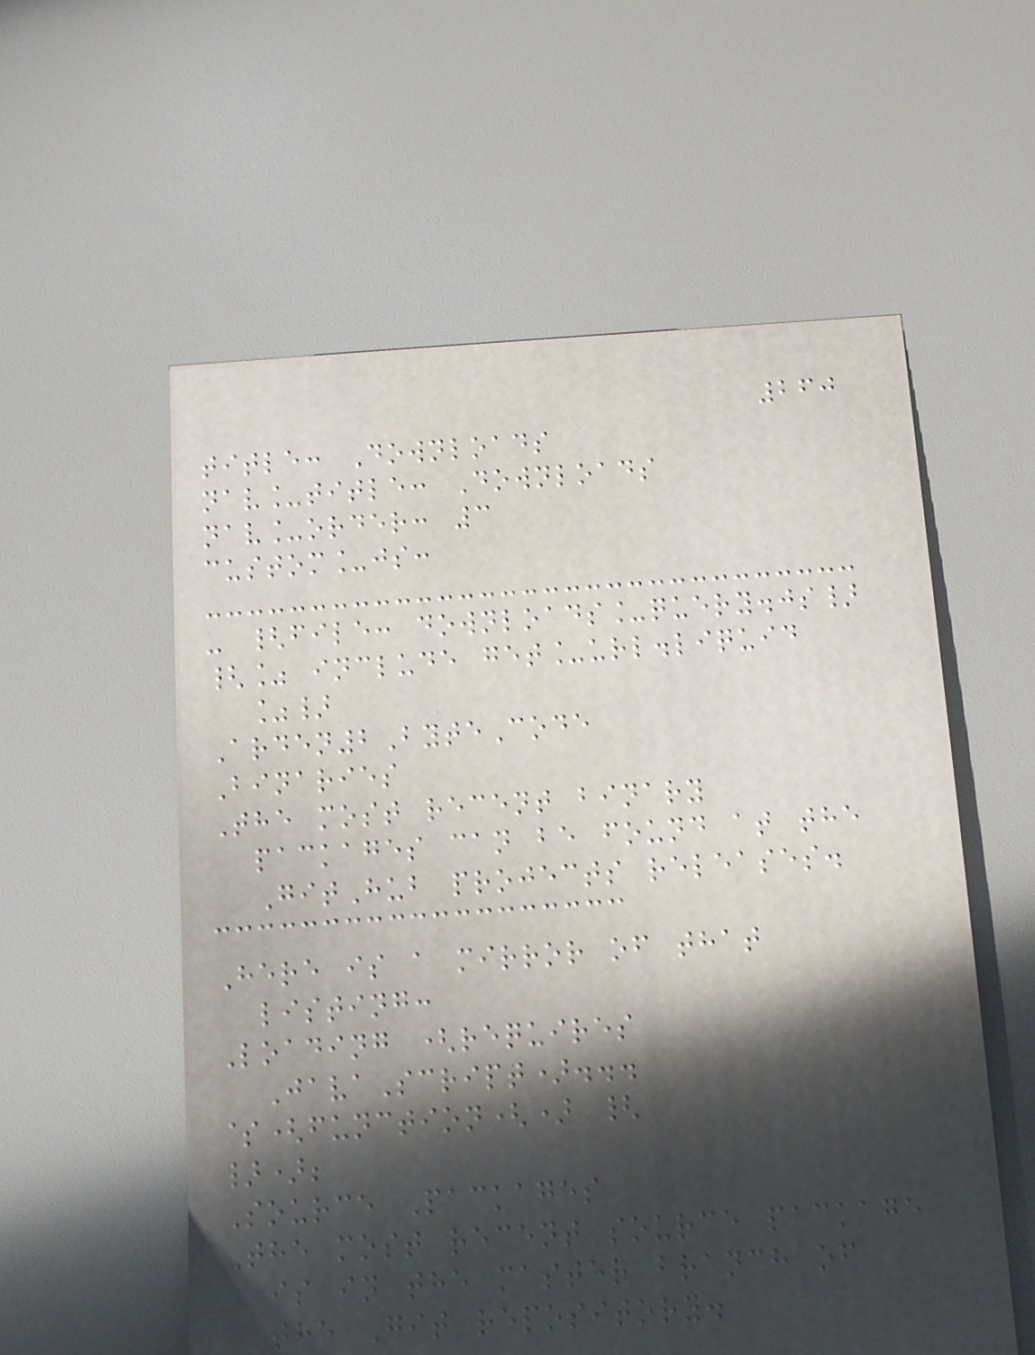260
title: Downloads
nav_title: Downloads
nav_order: 3
custom_js:
- {file: downloads_query.js}
{% include get_url.liquid
%}
Arden2ByteCode
Binaries
The most recent binary
packages can be found at the
GitHub projects releases.
Here is a mirror of that
listing:
Loading (requires
JavaScript)...
$(function() {
});
Source Packages
The most recent source package
is in the master branch of
the Git repository.
